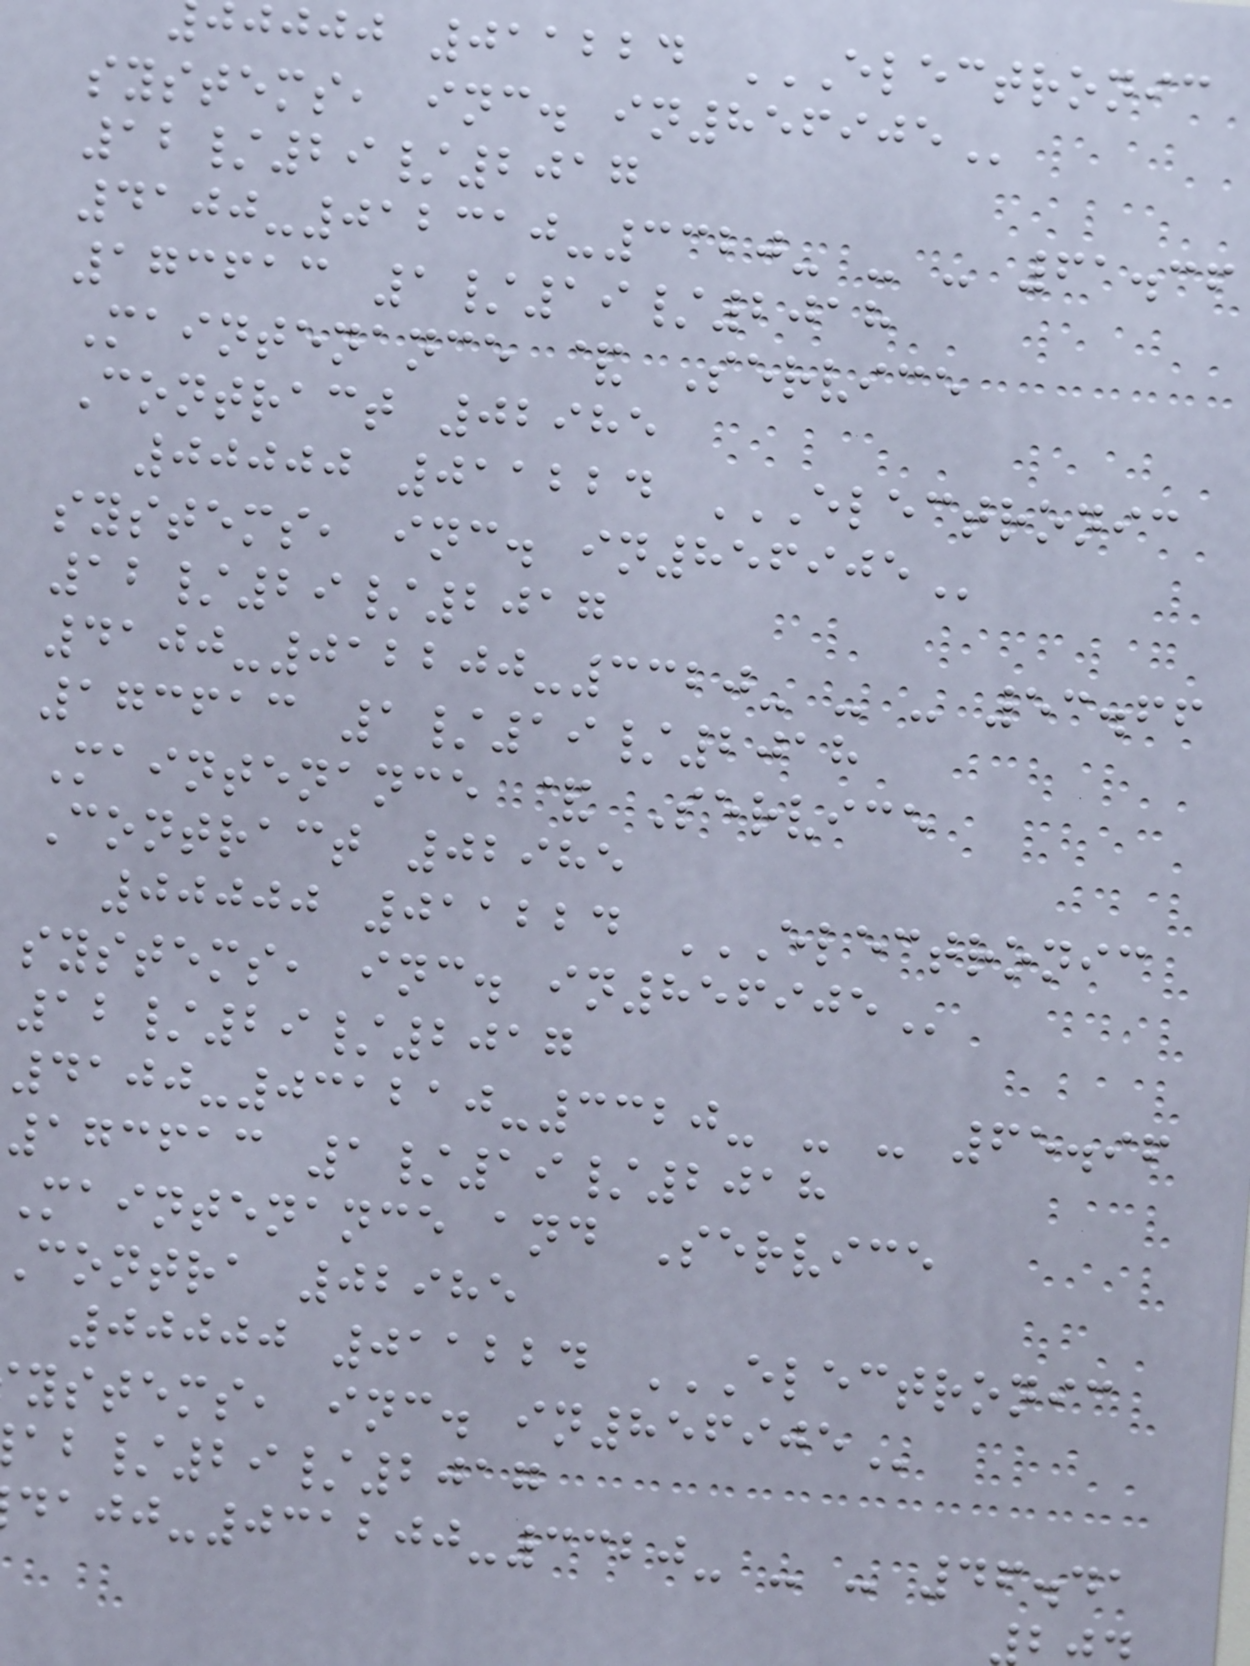systems, inc.
12/29/2017
4100-012310-3320- - - 61.36
173613 1/19/2018
Maintenance & Service
Contract 02985
00000 011224 ELECTRONIC
systems, inc.
12/29/2017
4100-012200-3320- - - 53.66
173613 1/19/2018
Maintenance & Service
Contract 02985
00000 011224 ELECTRONIC
systems, inc.
12/29/2017
4100-031210-3320- - - 65.96
173613 1/19/2018
Maintenance and Service
contra 02985
00000 011224 ELECTRONIC
ystems, inc.
/29/2017
-031200-3320- - - 46.41
